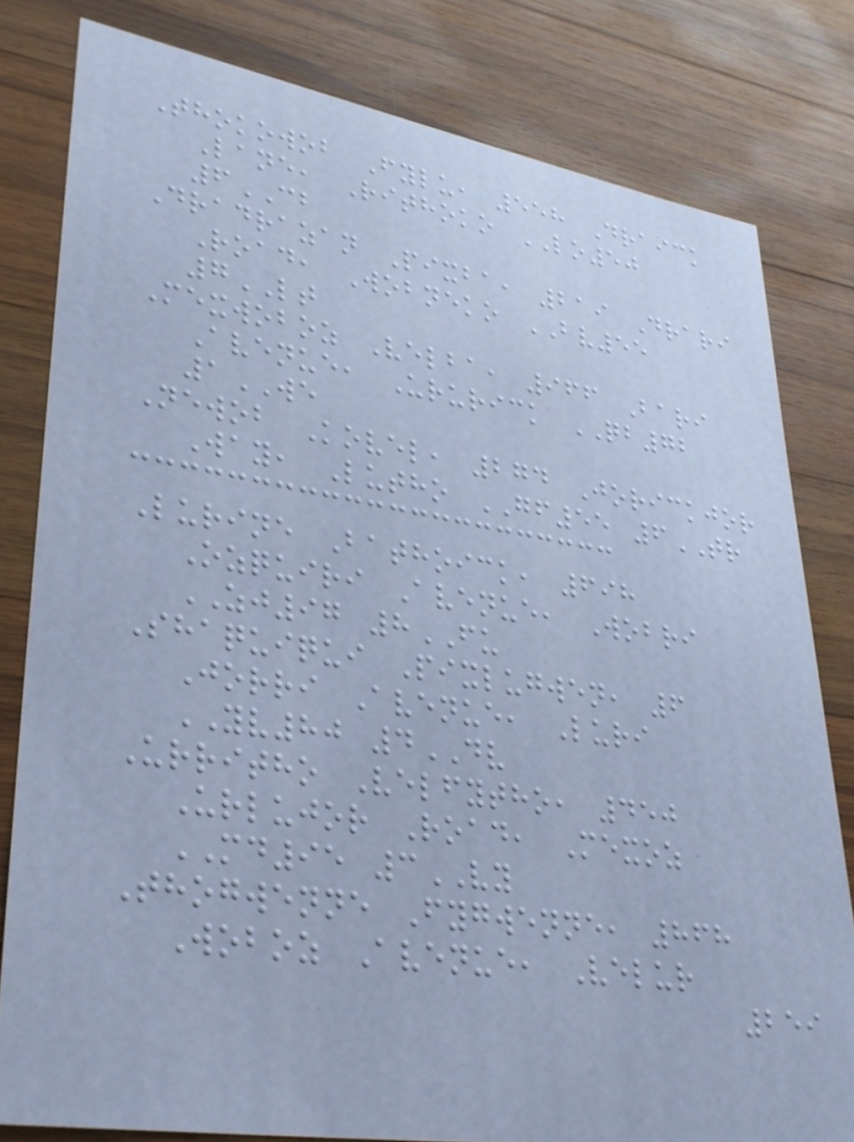Thokowob Fylu, 558 Draick
Lane, Rithoko LO50
6CB
Dradrazan Pixba, 219 Drari
Road, Wobneko BV55
7LT
Mexwoboz Velba, 966 Bari
Avenue, Ururick QB72
1WE
Newob Kovel, 274 Jorickjor
Way, Lutho GF55 6TR
Lurine Bathoick, 698
Ozquiri Avenue, Wobri
ZJ97 8FU
Shaquiqui Pixlugwen, 6
Jorri Avenue, Luri
YV80 4DV
Urritho Velfytho, 450
Urlujor Road, Mexoz
MD95 3VY
Thogwenne Fygwenne, 868
Woboz Avenue, Velur
259
